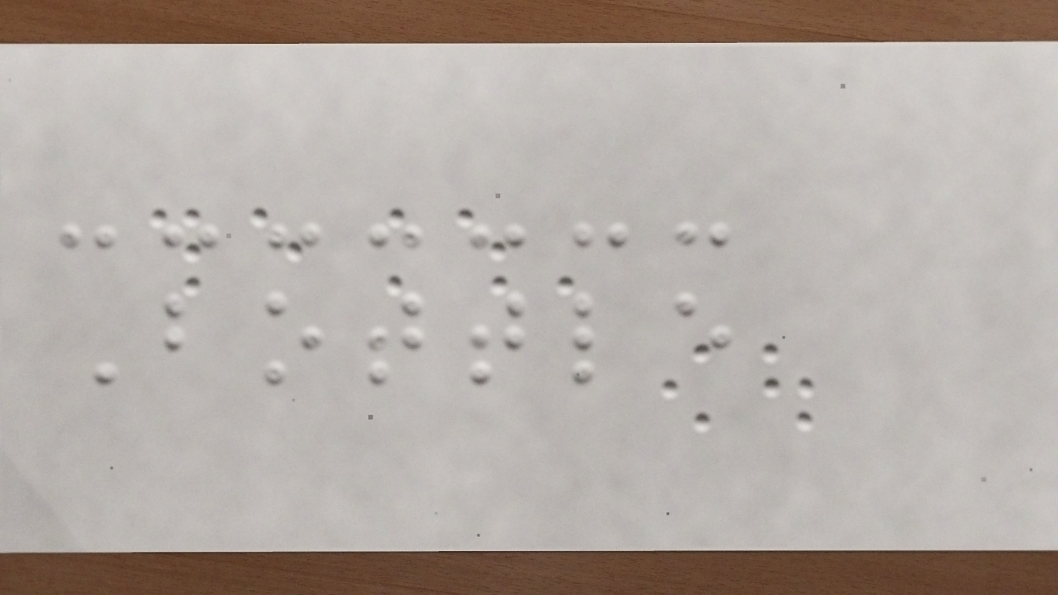Bottle
